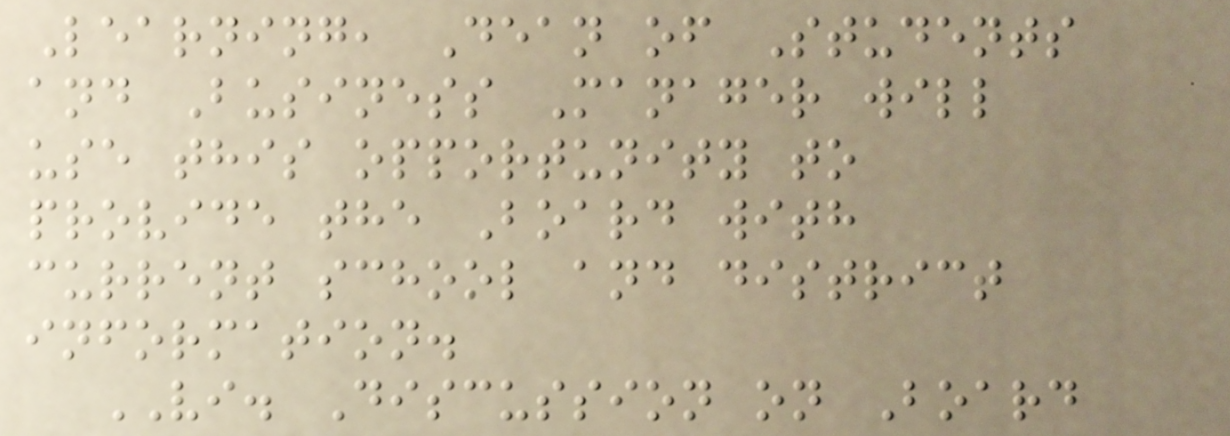Learning, Dean of Students
and Business Manager will
use this opportunity to
provide the Board with
current school and district
information.
VI. Discussion on Board
